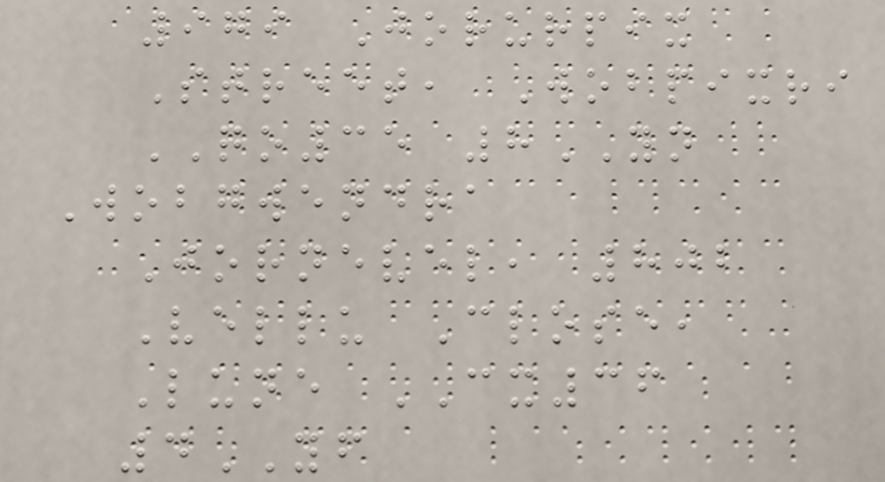979 Jorurpix
Street, Wobpixri
QO35 8YN
Wobgwendra
Jornevel, 802
Vellu Close,
Lune CX36
4YF
